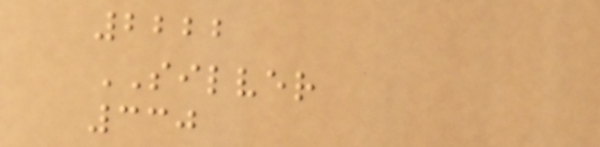2222
SILVER
330
